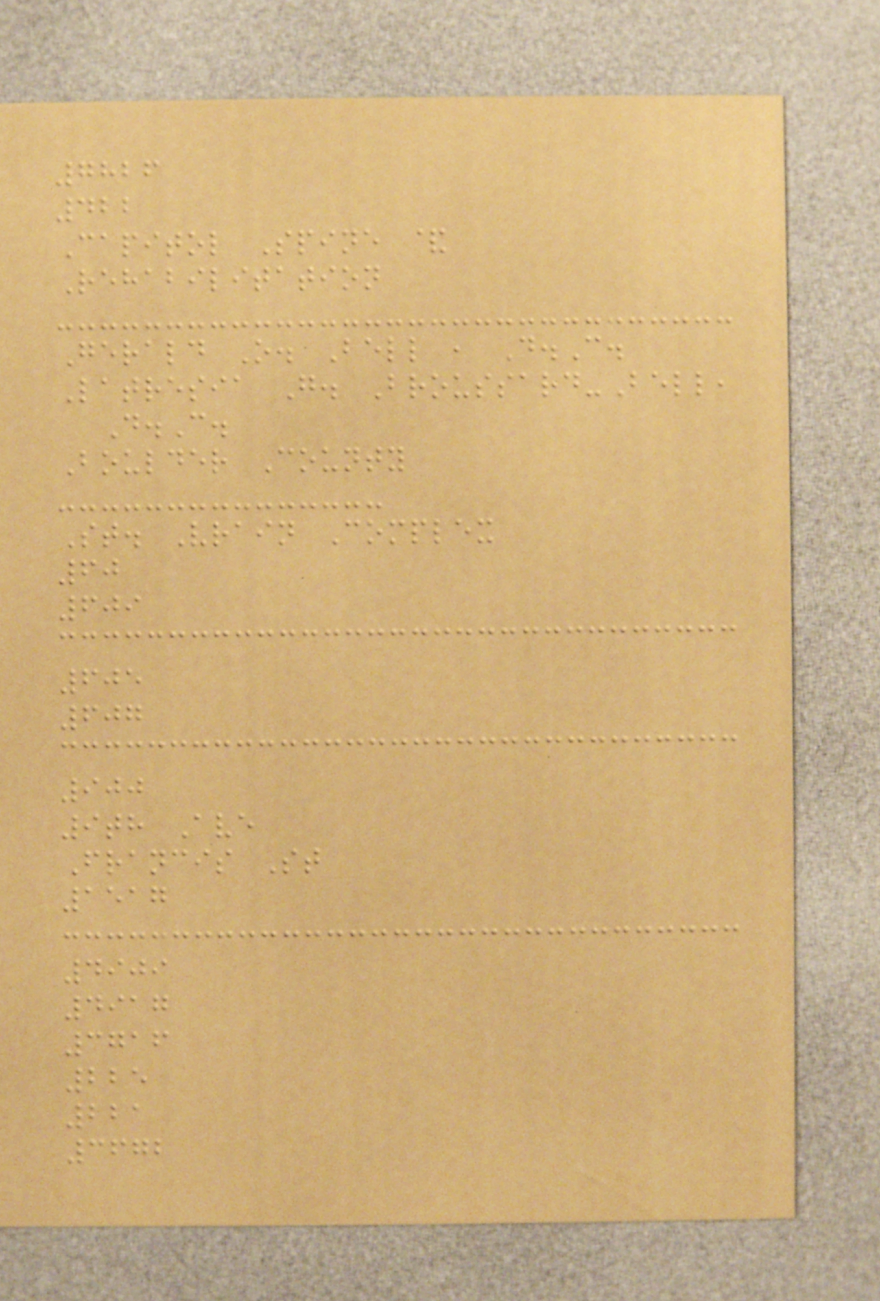7826
422
Capitol Spine &
Rehabilitation
Gerald O. Bell , D.C.
Latresia G. Broussard-Bell,
D.C.
Boulder County
St. Vrain Complex
60
609
605
607
900
9th Ave
Francis St
1517
4909
4917
3716
225
221
3672
